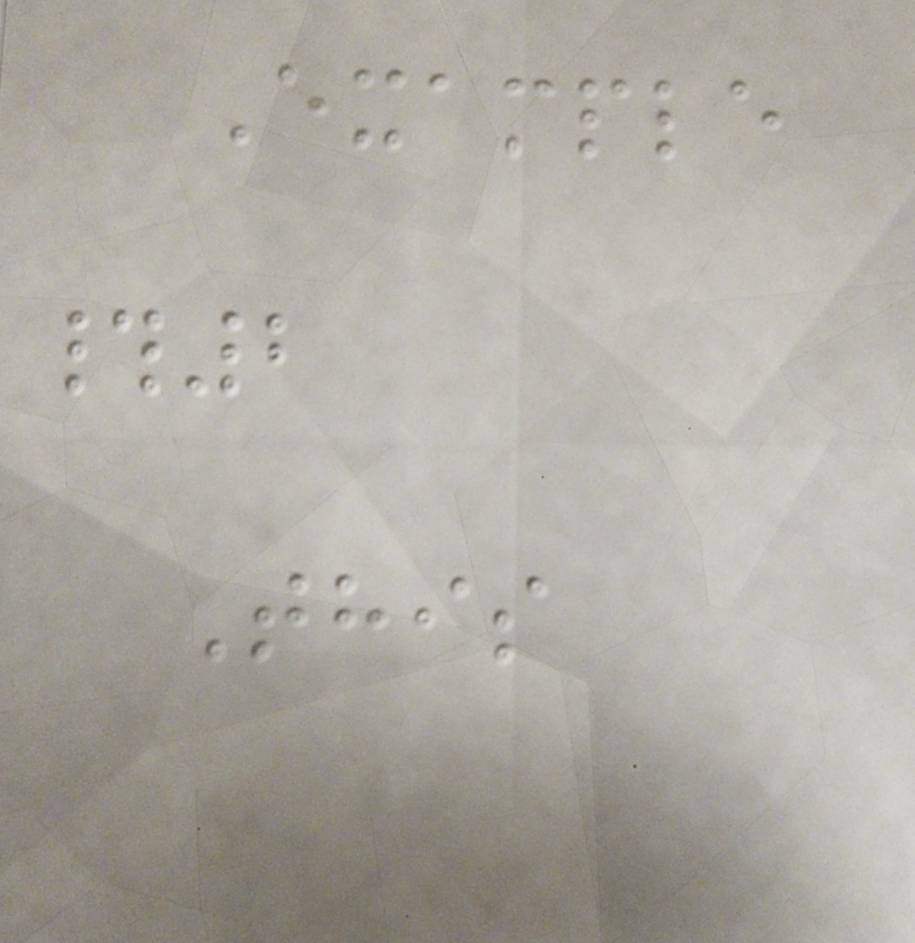Example
#2
This
